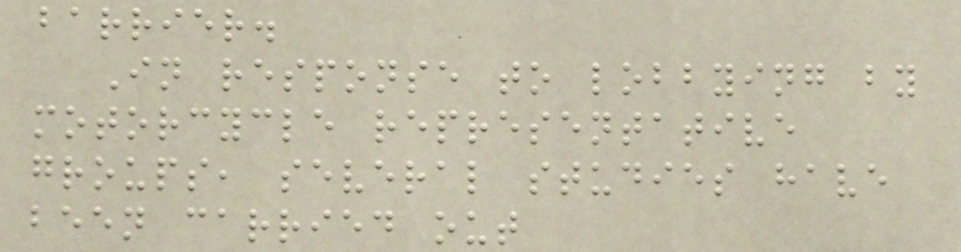barrier.
In response to lobbying by
motorcycle representative
groups, several studies have
been carried out
